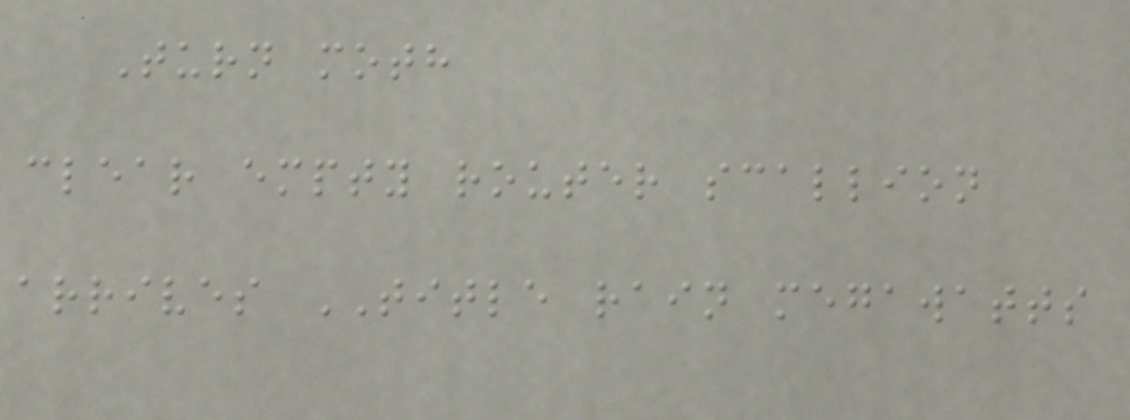Turn moth
clear empty router scallion
arrives TITLE rain megawatts
